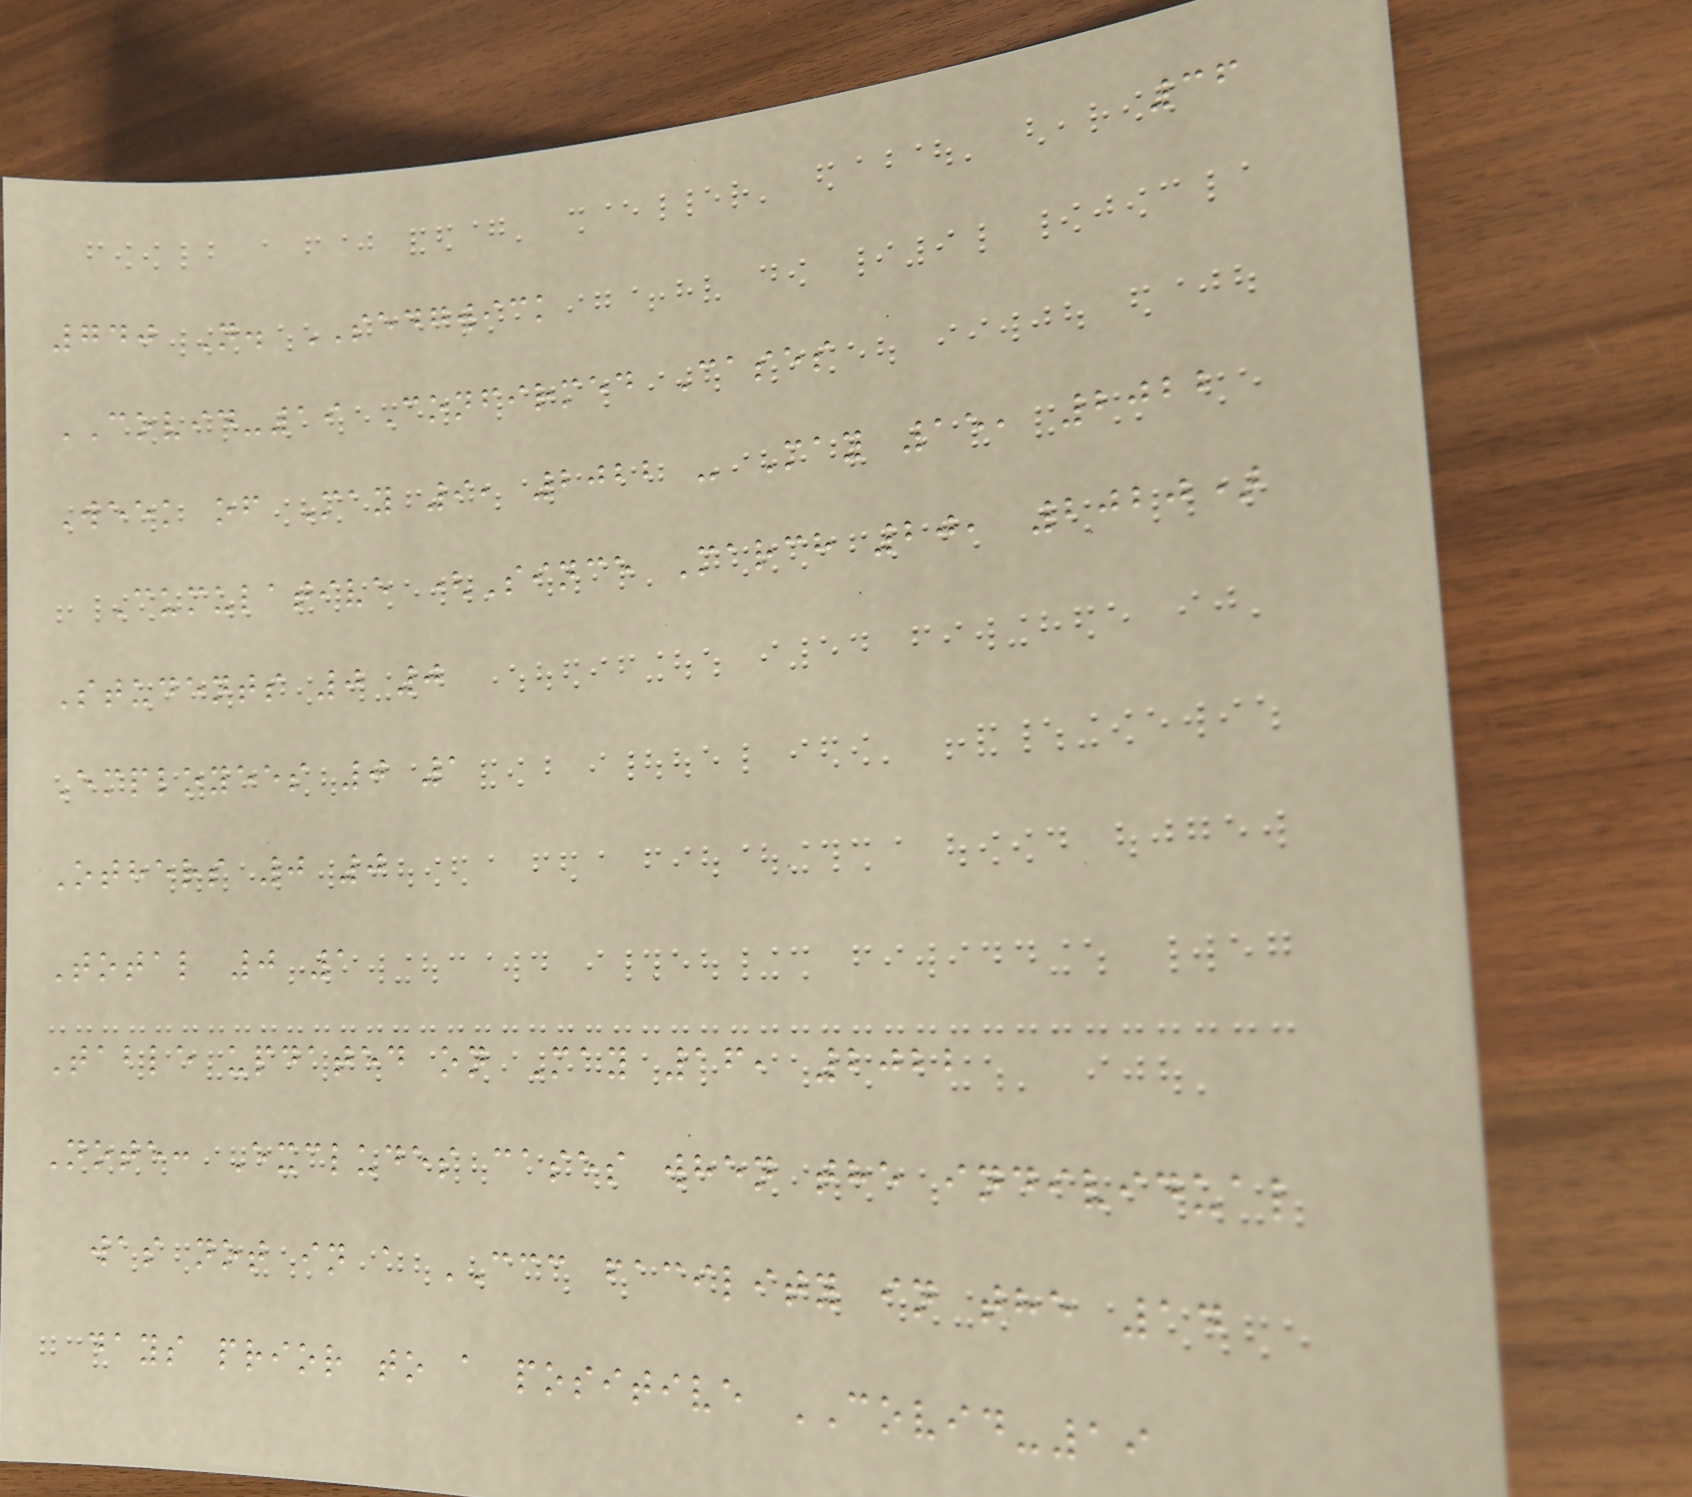36
740 N. SEDGWICK
COVID-19 Confirmed Cases
Week of May 9, 2022 - May 15, 2022
Cumulative (Since March 20, 2020)
Students 0 0
Employees 0 1
Others 0 0
Total 0 1
Table updated on May 16, 2022
Note: Excludes cases when the individual
was not in a CCC facility in the 14
days prior to a positive COVID-19
